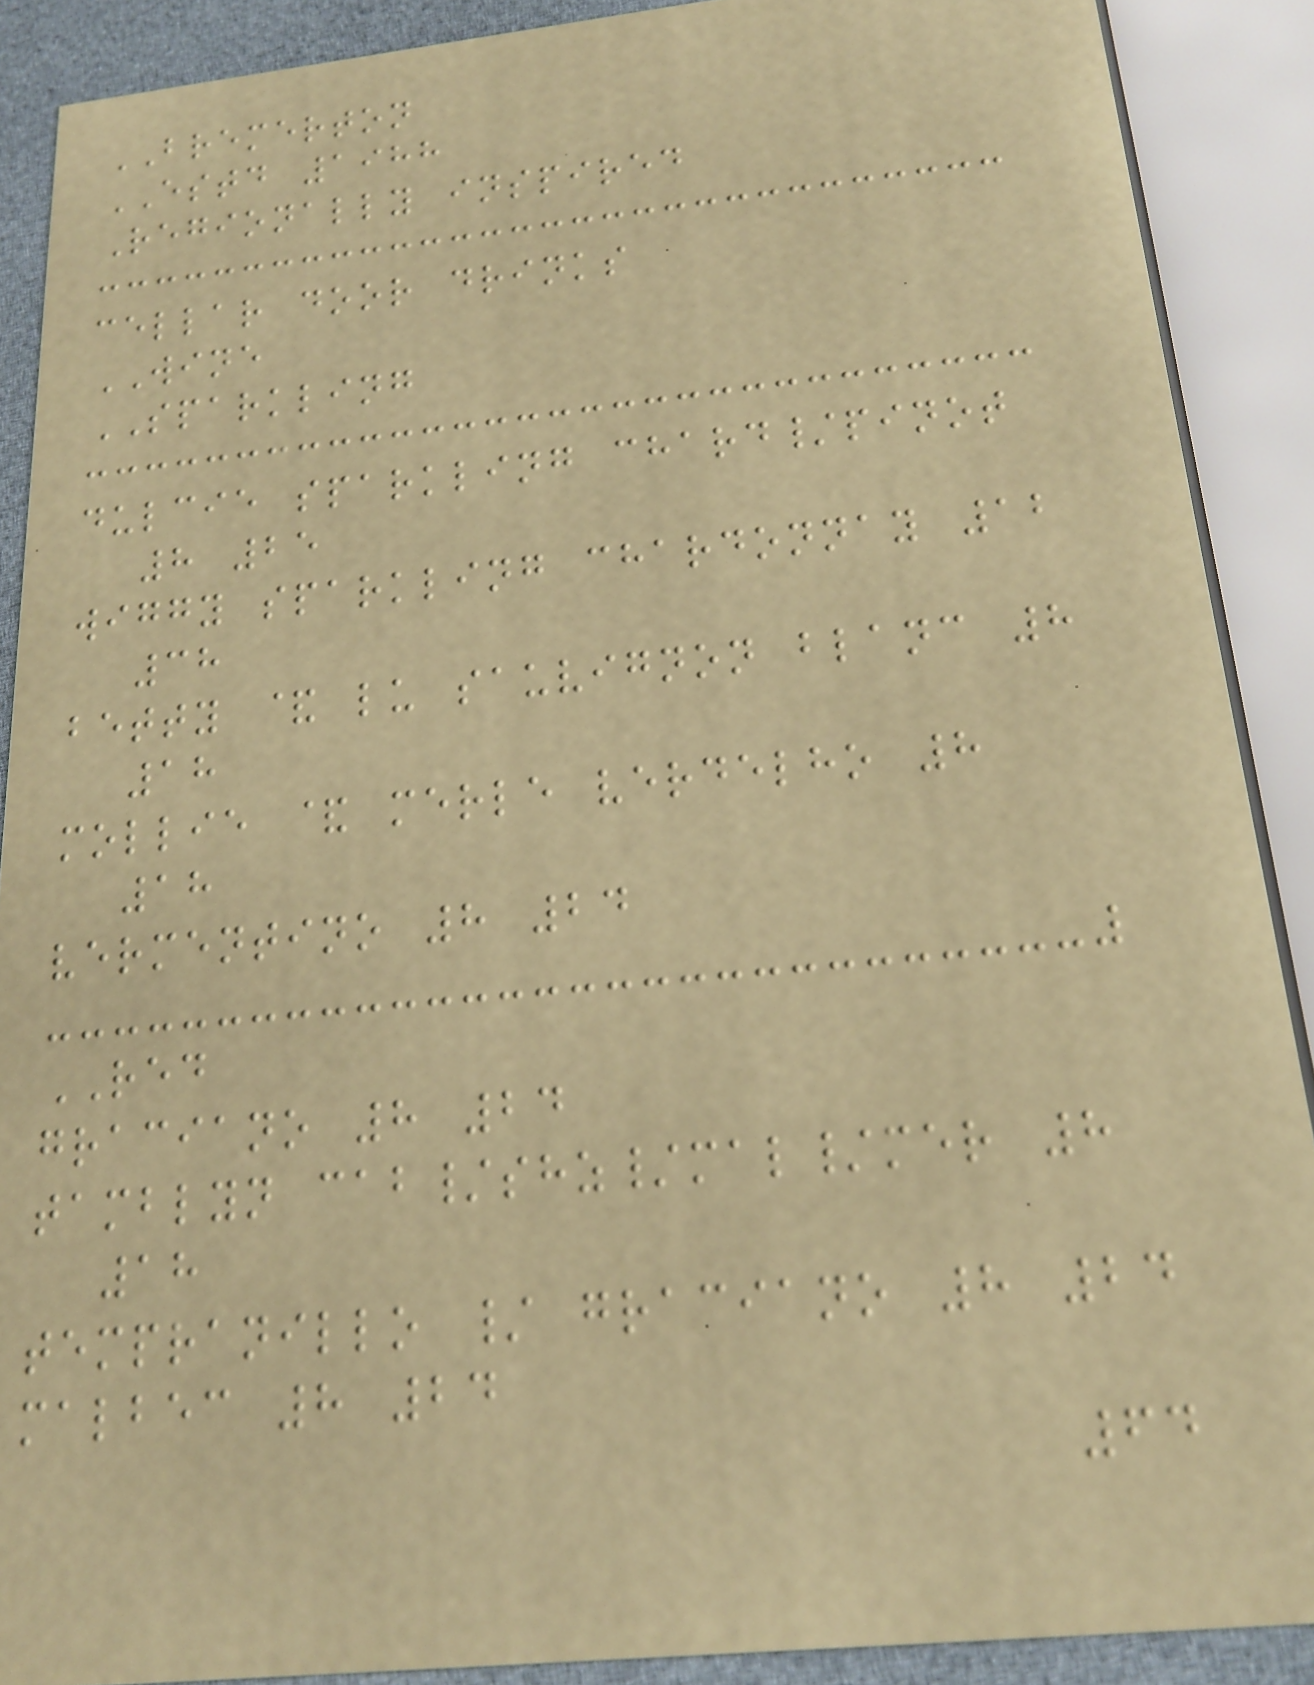BREMERTON
ESTD 1988
Regionally inspired
cellar door drinks
WINE
SPARKLING
dulcie sparkling chard/pinot
8 25
wiggy sparkling chardonnay 12
38
betty & lu sauvignon blanc 8
18
mollie & merle verdelho 8
18
vermentino 8 24
RED
graciano 8 24
tamblyn cab/shz/mal/mer 8
18
tempranillo / graciano 8 24
malbec 8 24
64
